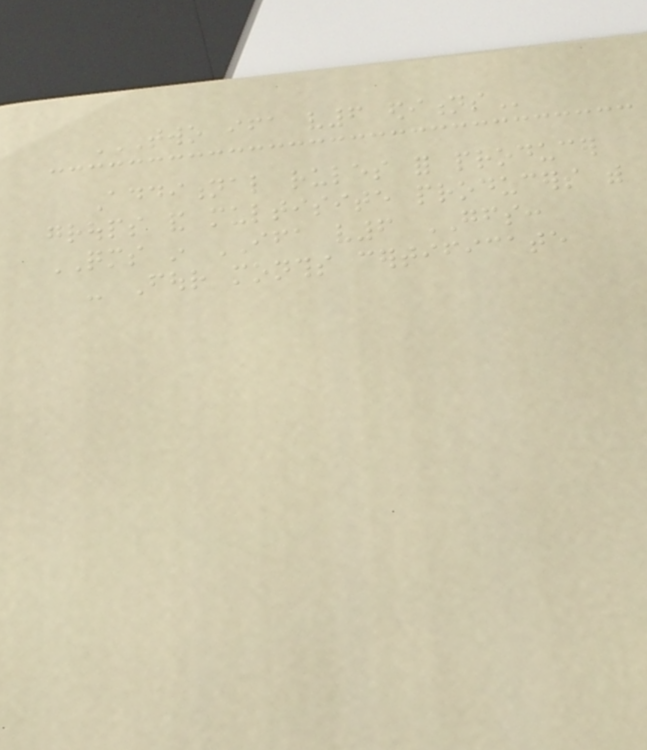TWO IFA V6 EDITIONS
Additional rules for producer
groups and multisite producers with
QMS in IFA v6 GFS:
- Four months certificate
